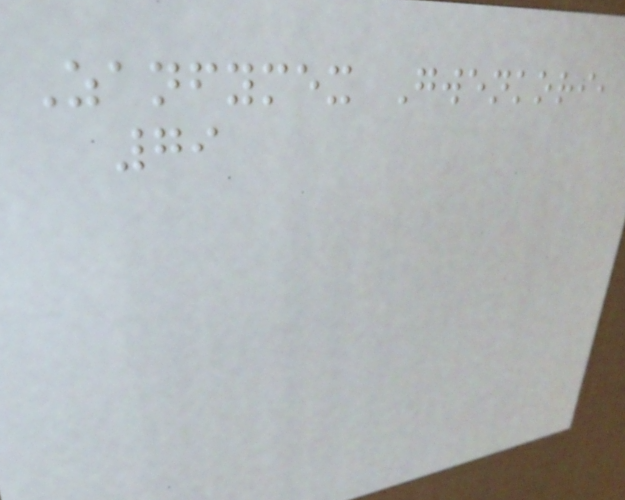Zanfymex Gwenkori,
79
